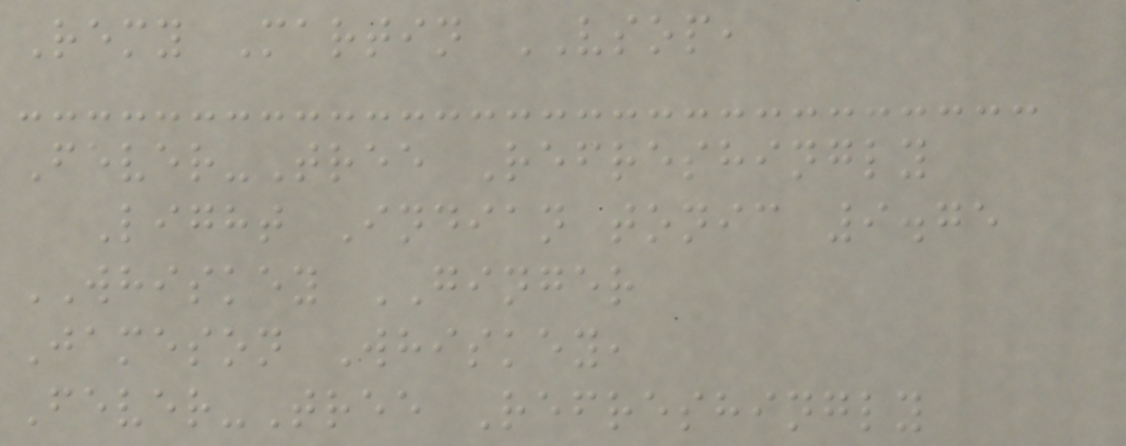Remy Martin VSOP,
Fever-Tree Refreshingly
Light Indian tonic 9.75
WHISKEY GINGER
Jameson Whiskey,
Fever-Tree Refreshingly
